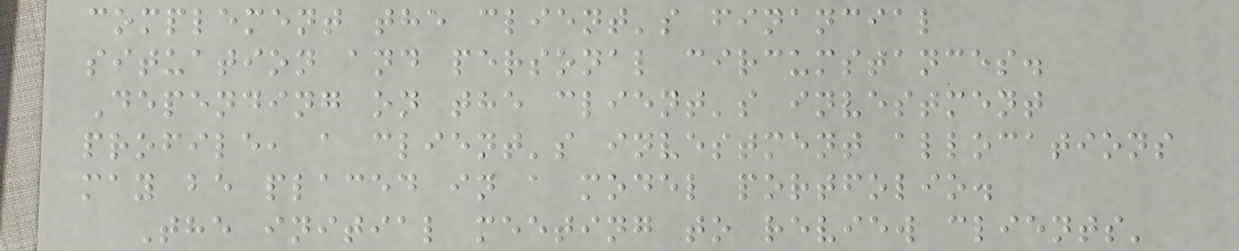complement the client's financial
situation and personal circumstances.
Depending on the client's investment
profile, a client's investment allocations
may be placed in a model portfolio.
The initial meeting to review clients'
